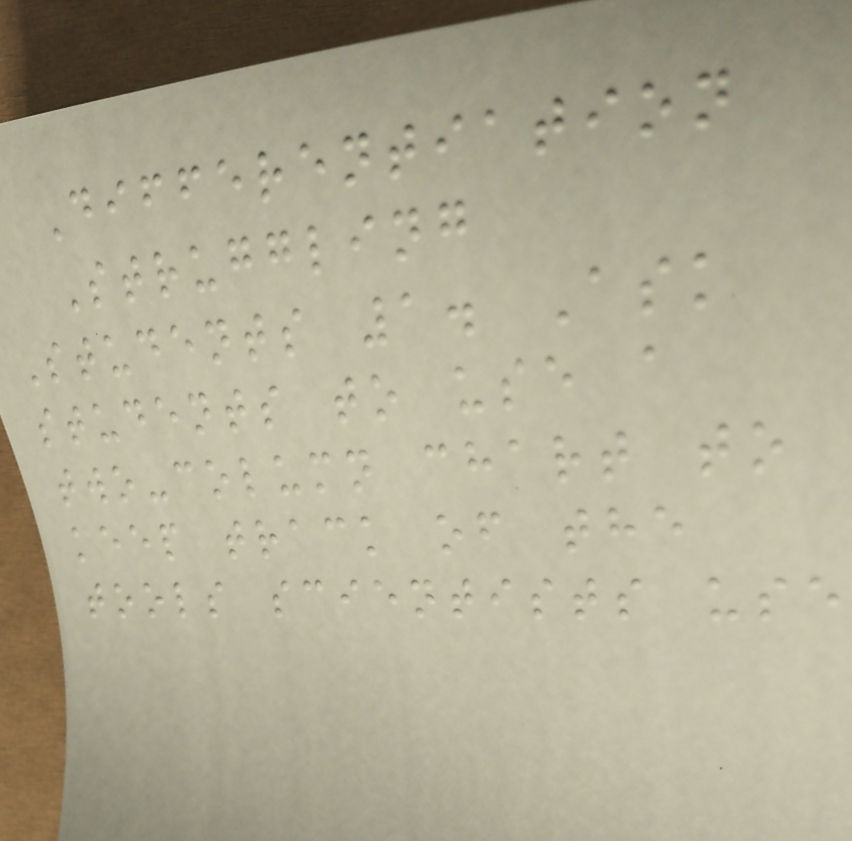Differentiation
Struggling
Students 1. Ask
students to use a
two-column chart to
keep track of the
tools scientists use
